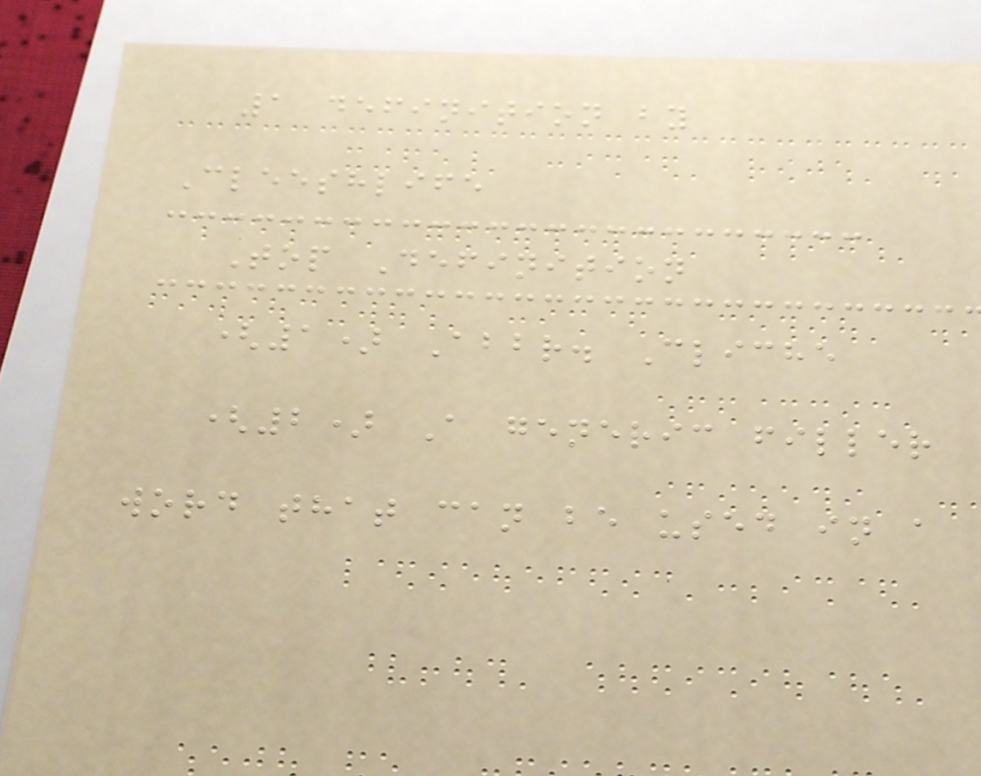1 definition by
Cleeshlife
Top Definition
(1) Abbr. Cliche
(2) A generic filler
word that can be used in a
